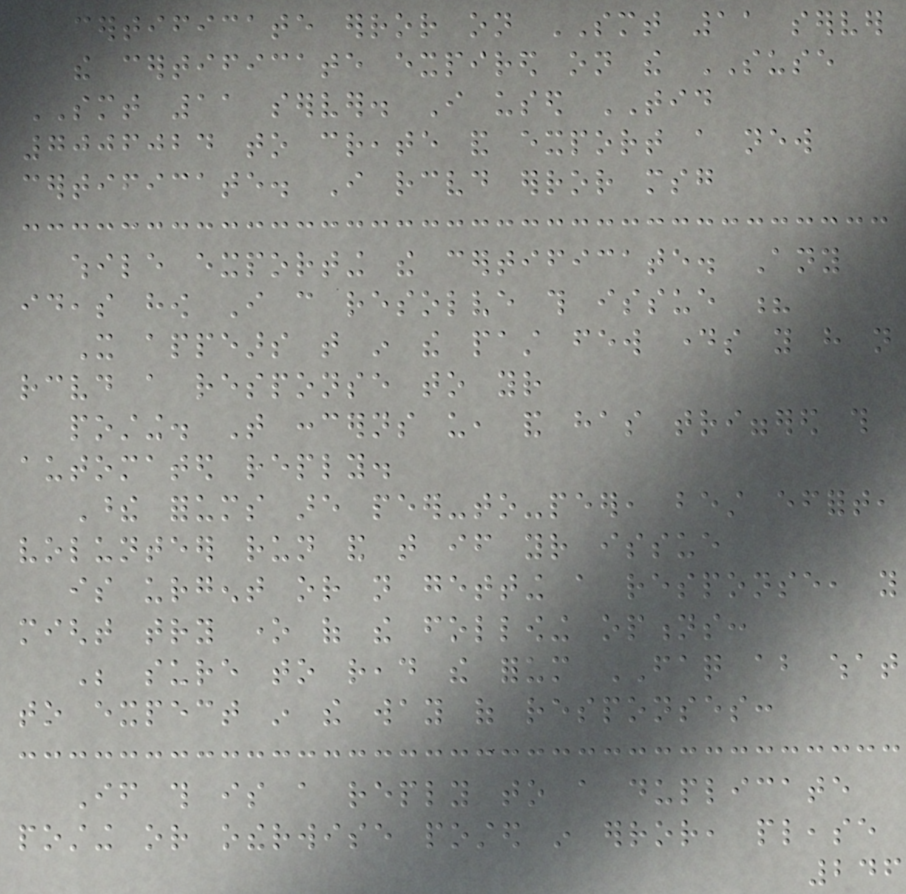certificate error on SMT 11 server
the certificate expired on the SUSE
SMT 11 server. I used TID
7006024 to create and export a new
certificate. I received error msg
while exporting the certificate. Any
ideas how I can resolve this issue ?
It appears that in the past few days you have not
received a response to your
posting. That concerns us, and has triggered this
automated reply.
These forums are peer-to-peer, best effort,
volunteer run and that if your issue
is urgent or not getting a response, you
might try one of the following options:
Be sure to read the forum FAQ about what
to expect in the way of responses:
If this is a reply to a duplicate
posting or otherwise posted in error, please
246
